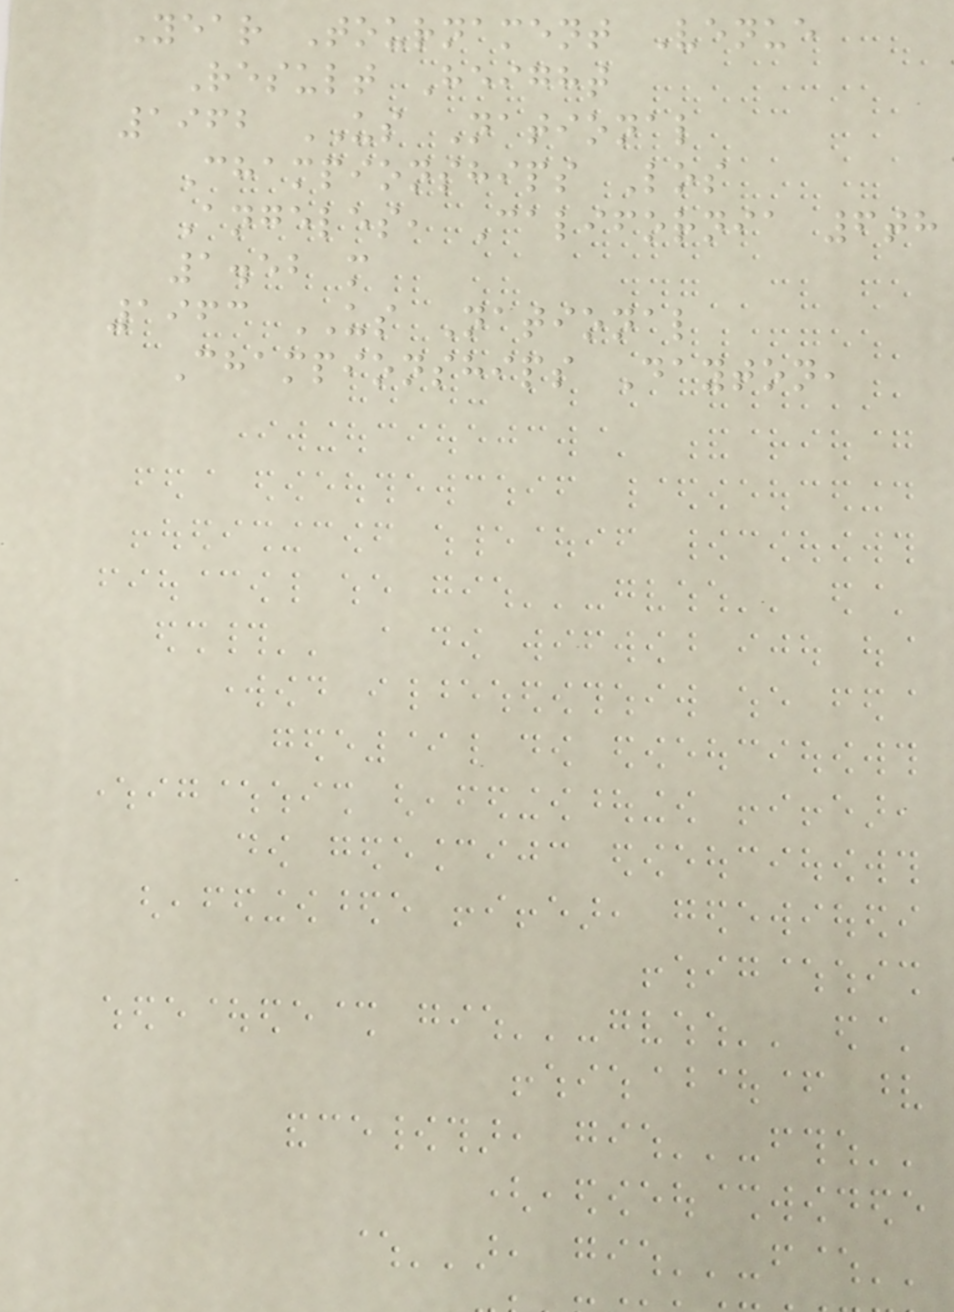Year Tournament Venue
Result Height
1962 US National
Championships Los
Angeles, California 6th
1.52 m
1963 US National
Championships Dayton,
